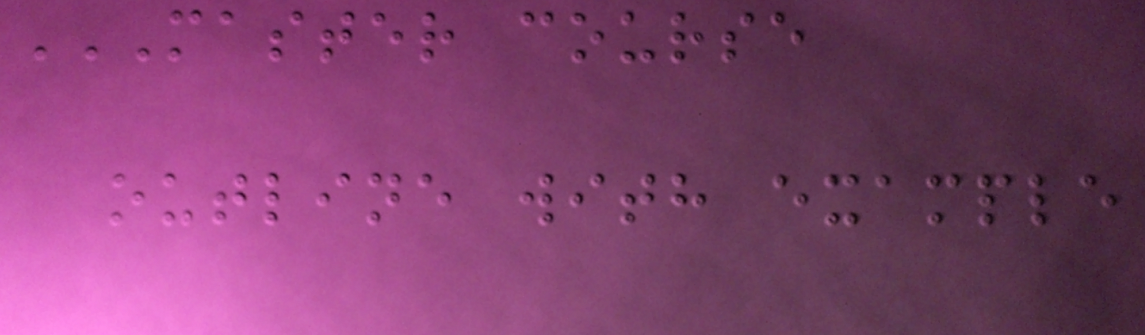MASTER COURSE
OUTLINE WITH EXAMPLE
